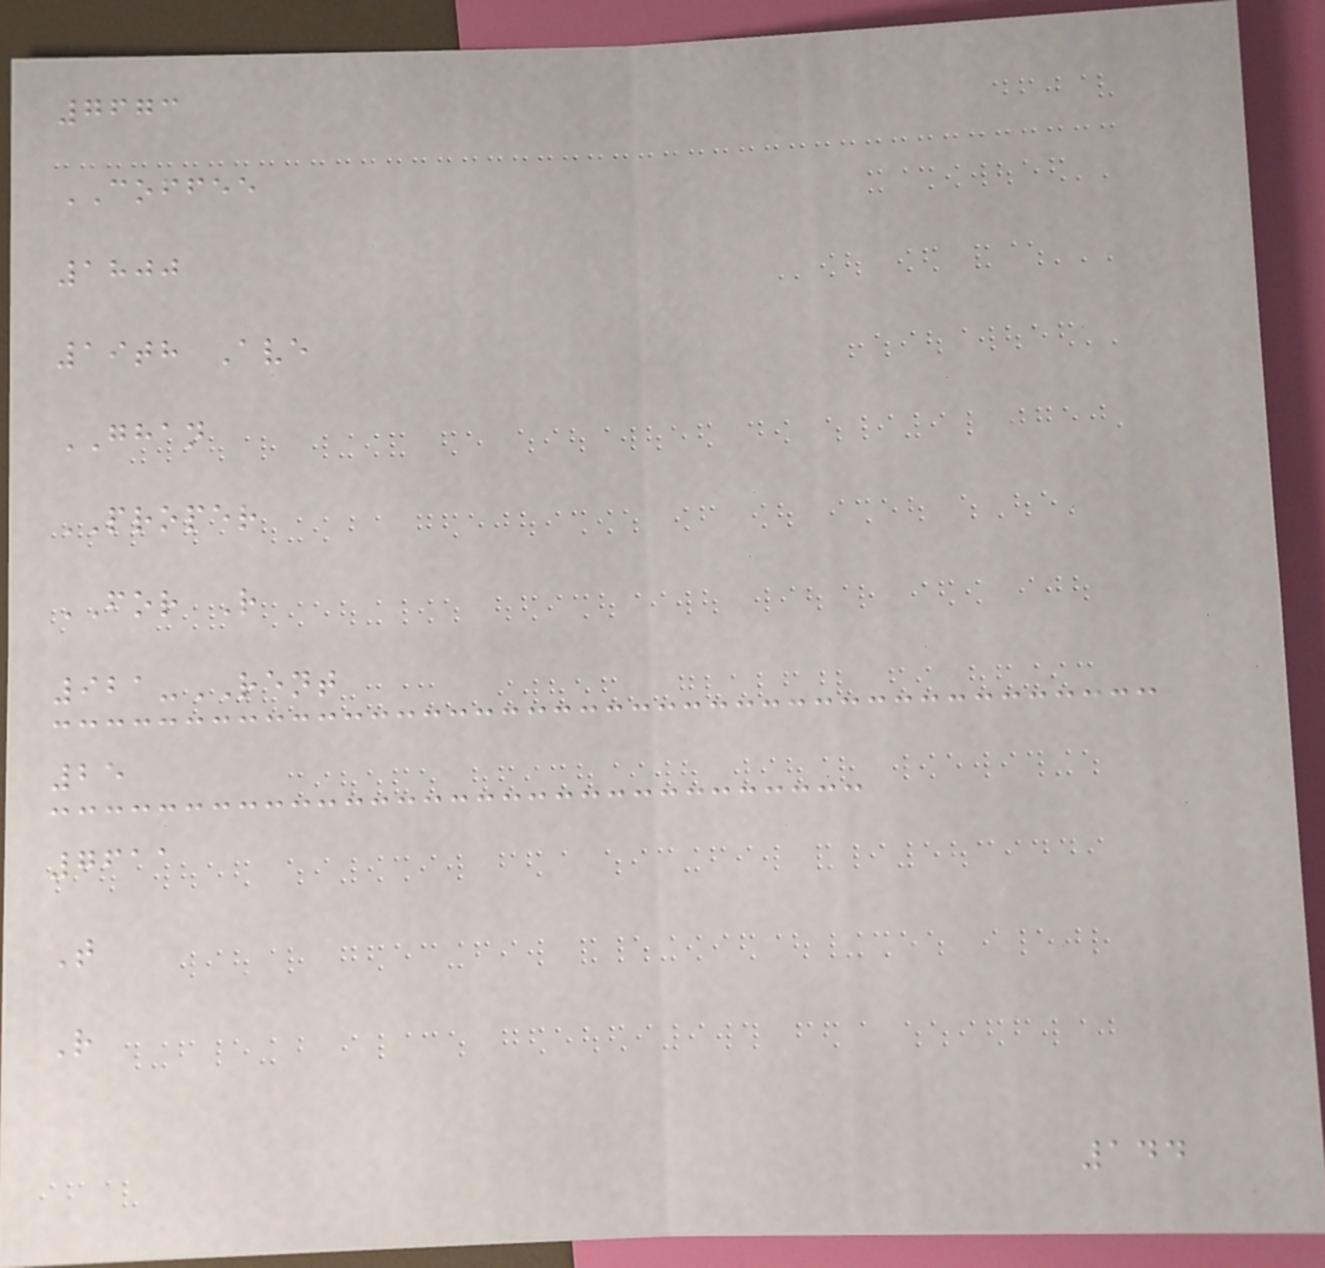7673
COFFEE
1800
19th Ave
GHAN
PROPER
FOR R
921-RENT
25
7611
T
R
144
